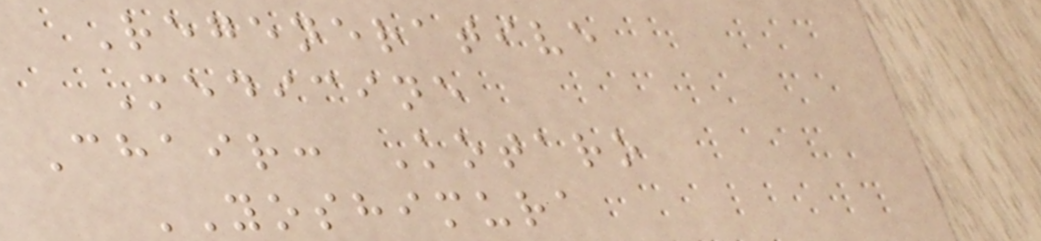Regenerative
Medicine
Chair: Kotaro
YOSHIMURA
